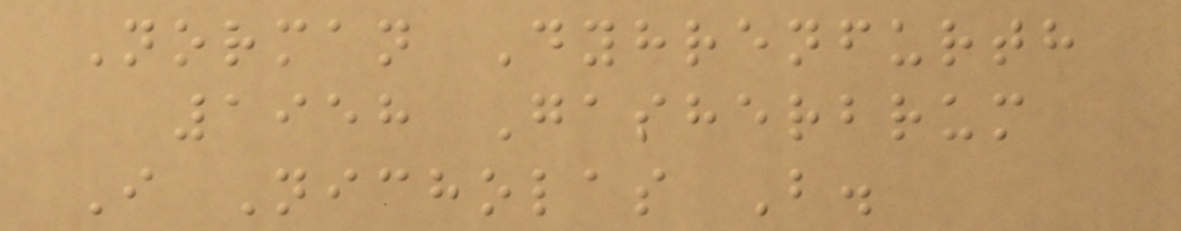Norman Dyhrenfurth
1958 Gasherbrum
I Nicholas B.
